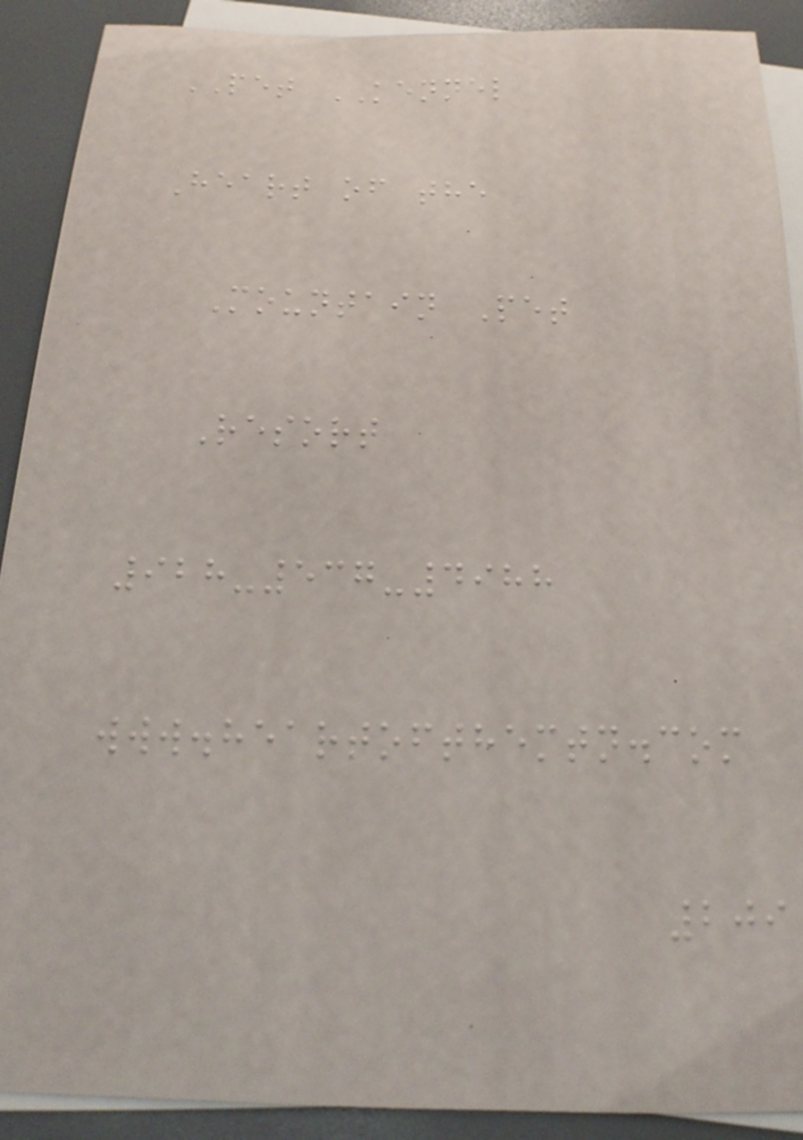PET KENNEL
Heart of the
Mountain Pet
Resort
928-537-4988
www.heartofthemtn.com
209
